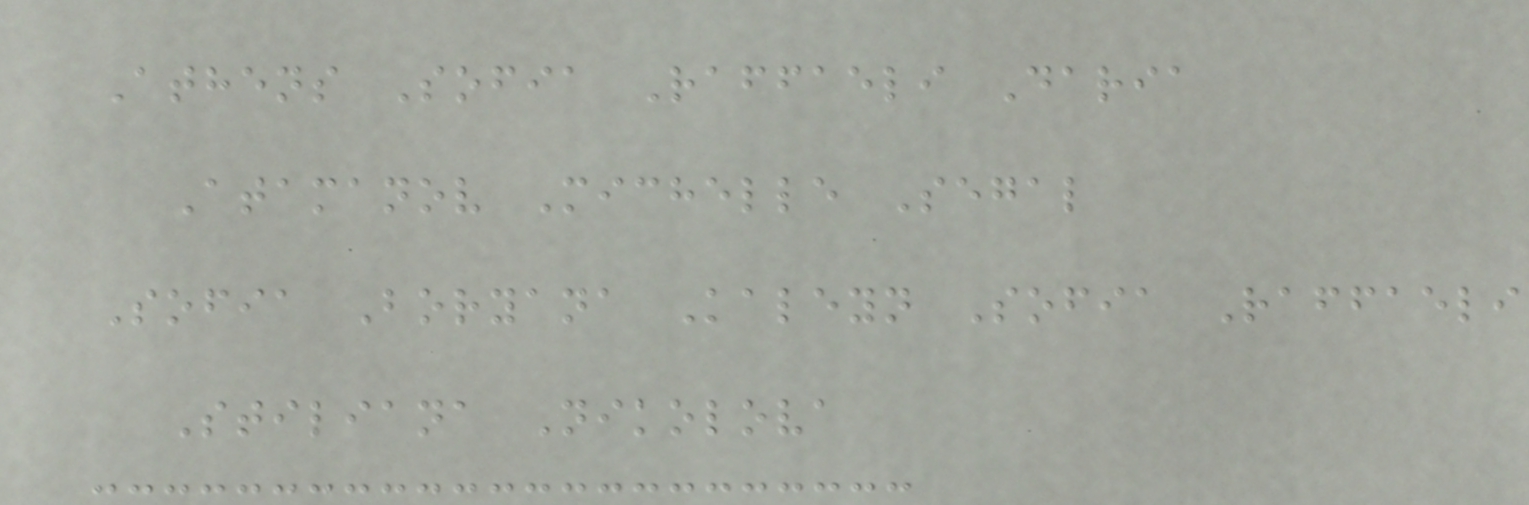Athens Sofia Raffaeli Daria
Atamanov Michelle Segal
Sofia Boryana Kaleyn Sofia Raffaeli
Stiliana Nikolova
